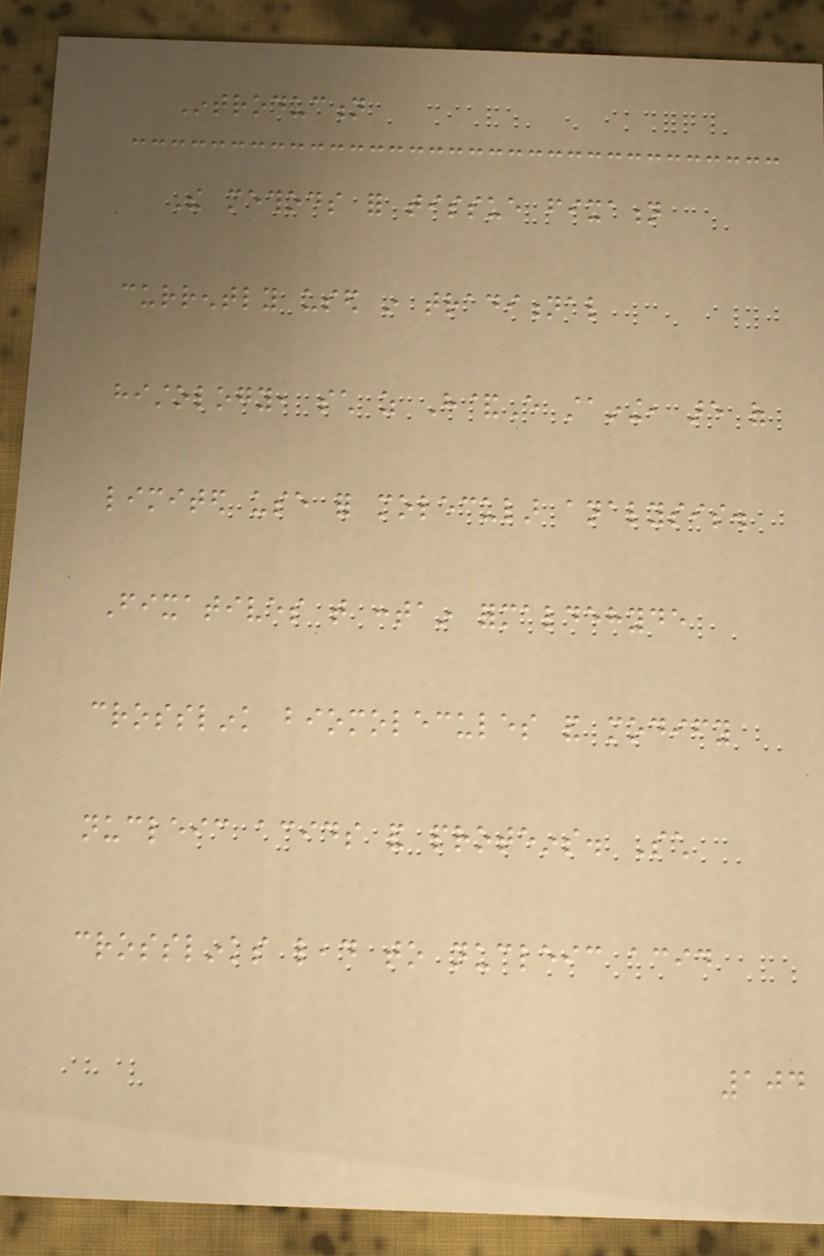Introduction
The methods for tissue fixation
currently used in traditional
histology, such as H&E staining, are of
limited use for molecular analysis.
Fixatives that contain formaldehyde
crosslink biomolecules and modify
nucleic acids and proteins. Such
crosslinks lead to nucleic acid
104
